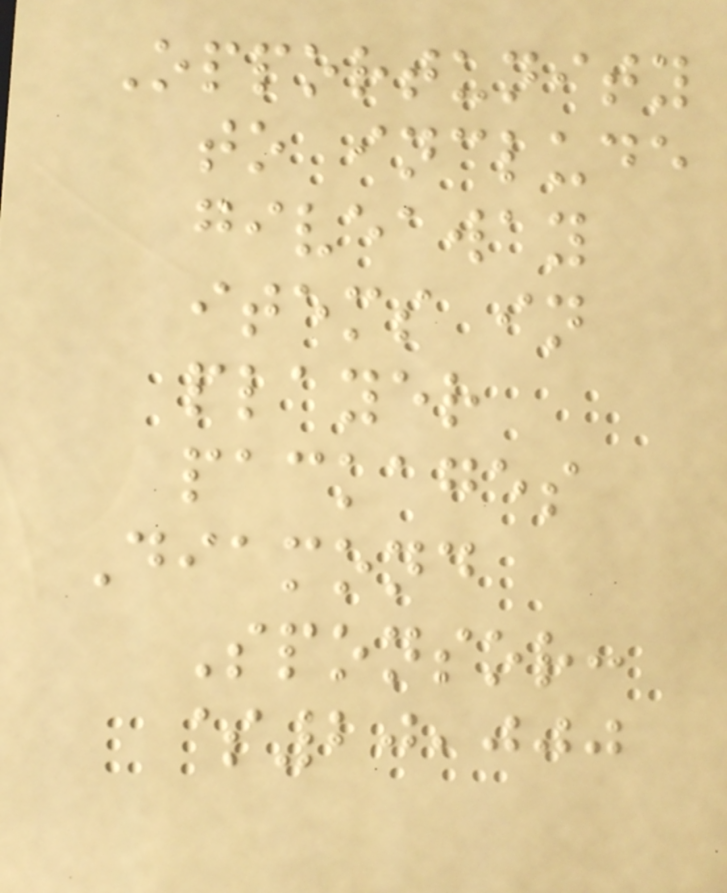Opportunity
to include
giveaway
items in
player
packages
Diamond
Sponsor:
$20,000
